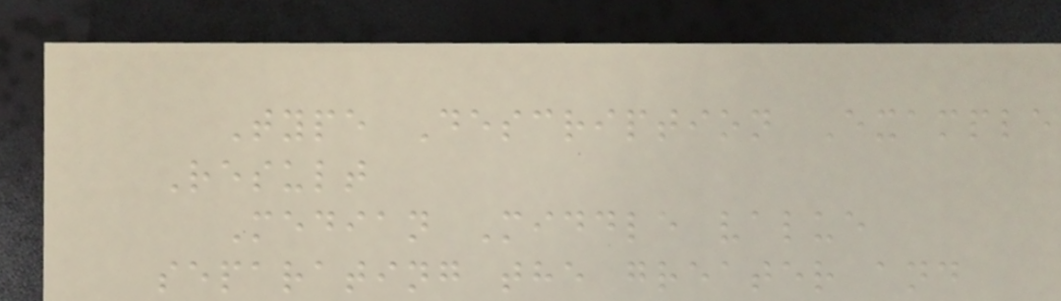Type Description Example
Result
Median Middle value
separating the greater and
